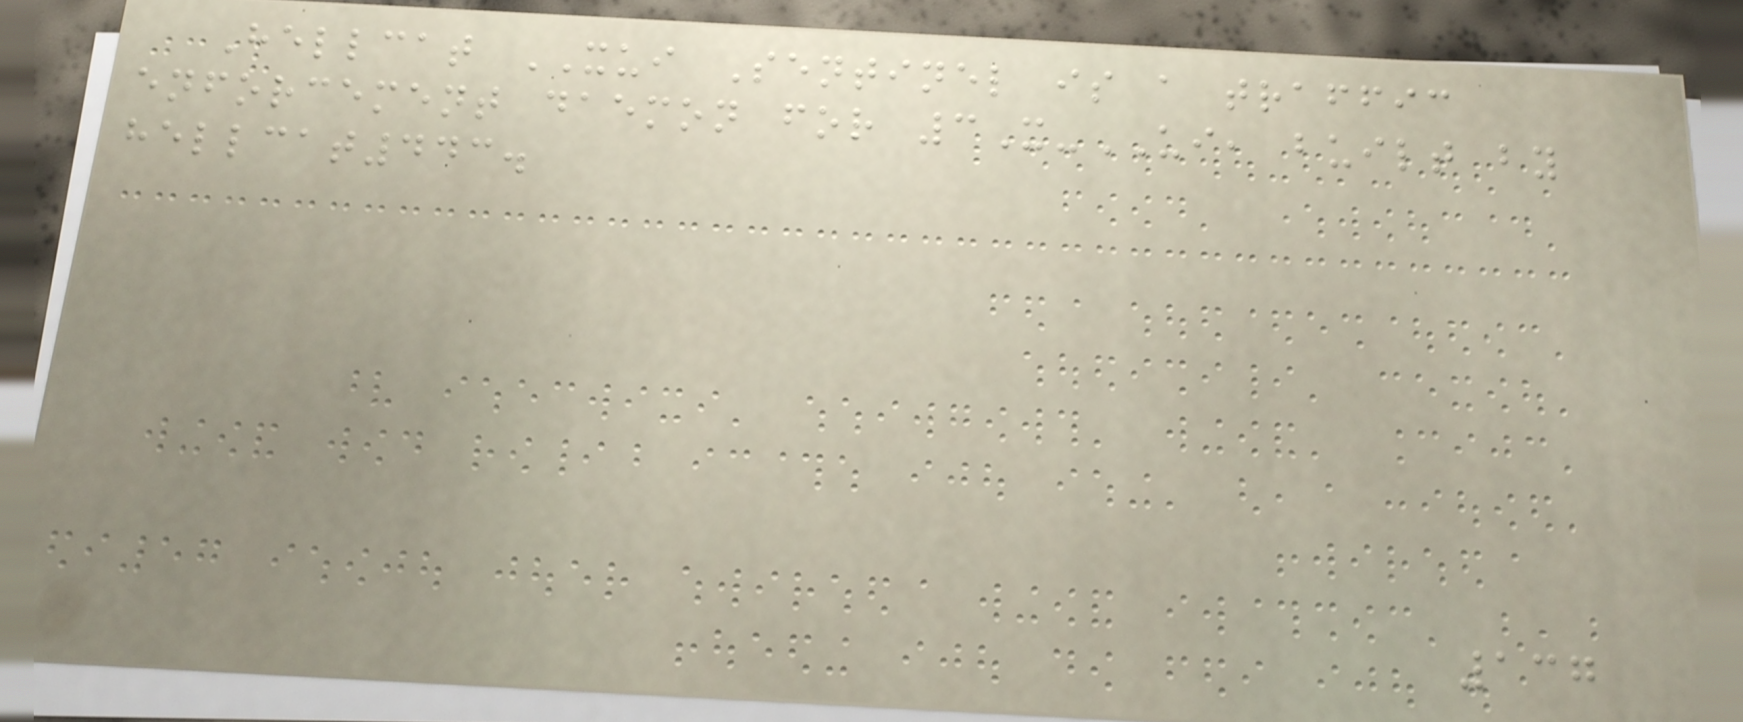Hellcat XUI Sentinel is a traffic
enforcement daemon for 3X-UI, built by
hellcat443.
137
